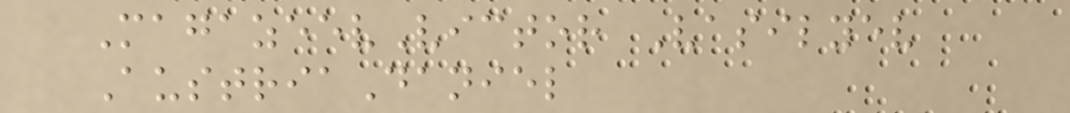MagazeevVictor Vasilyev
AustriaDaniel
